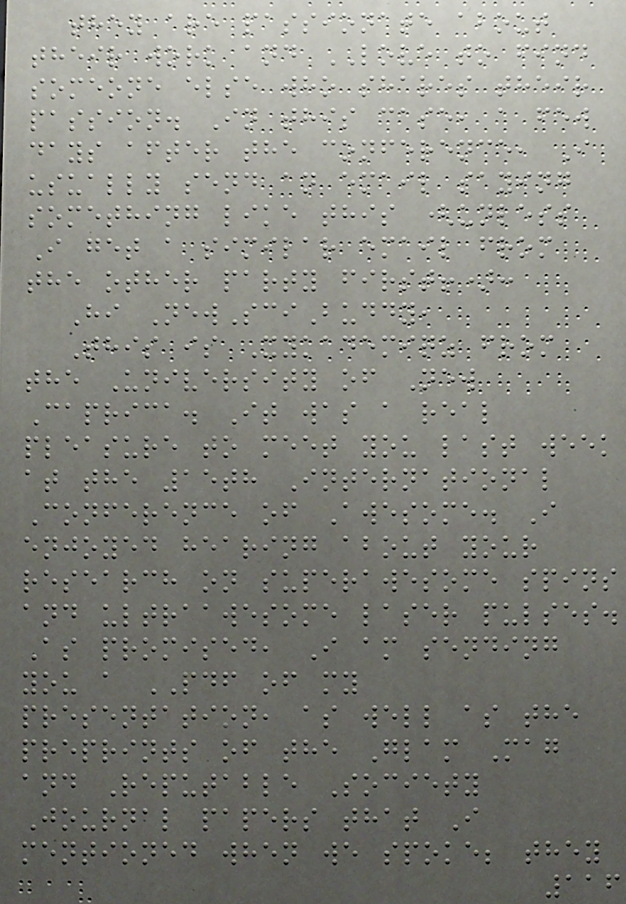they are passionate about
their work and LOVE to find
someone else who shares their
passion. In this case, a few
days after the conference, I
usually send an email saying
something like this (unless
I get a similar email from
the other party first!):
Hi NewSciBuddy,
This is Xykademiqz from
the University of New
Caprica. It was a real
pleasure to meet you last week
at the 15th International
Conference of Awesome. I
enjoyed hearing about your
research on superawesome spins
and ultraawesome laser pulses.
As promised, I am sending
you a PDF of my
presentation, as well as the
preprints of the Glam Mag
and Reputable Society
Journal papers that I
mentioned when we spoke; they
116
